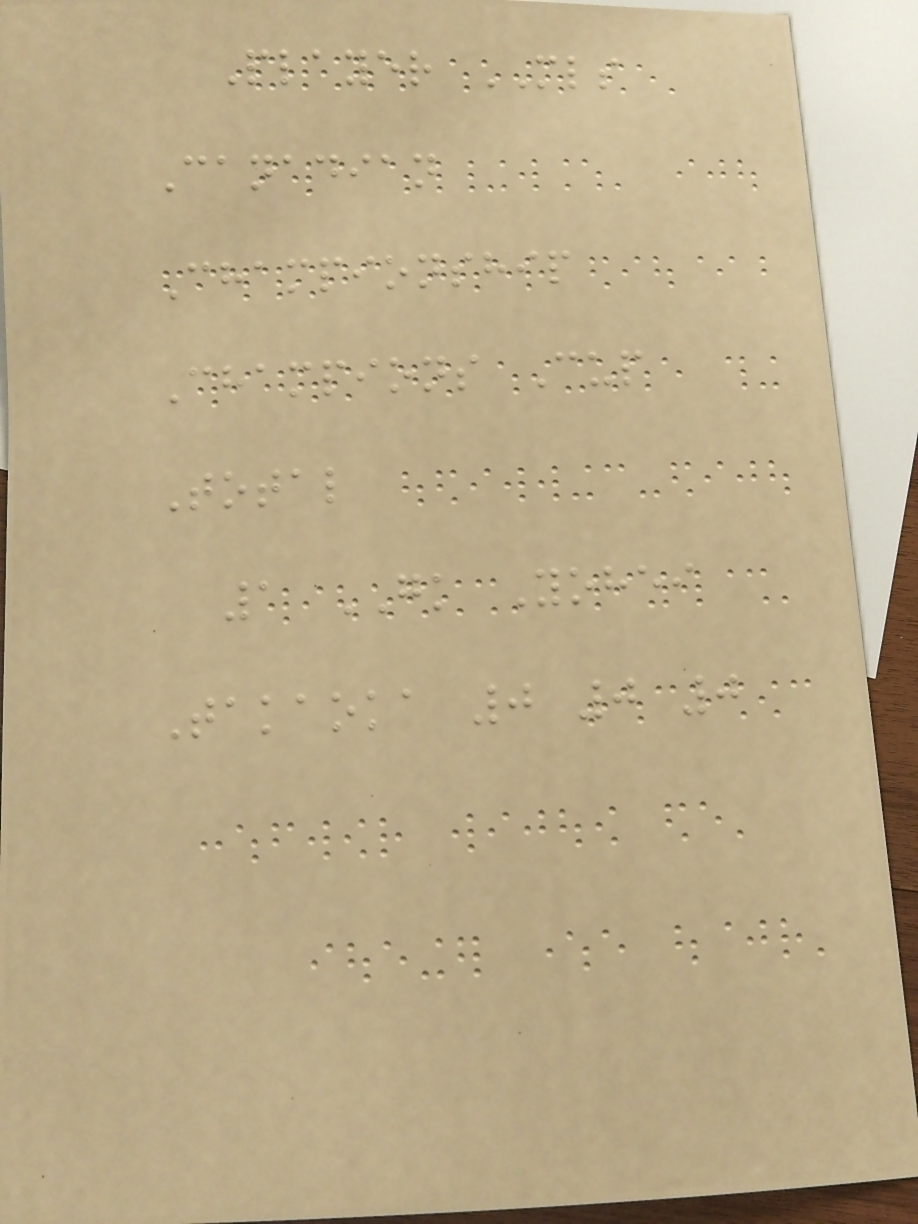Player MLS
Canadian
Championship
Champions Cup
Total
1 GK Yohei
Takaoka 0 0 0
